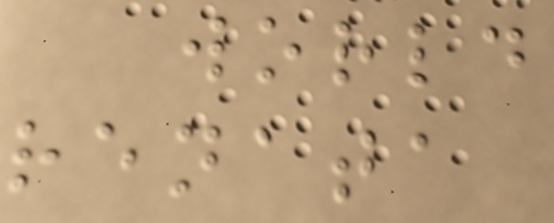world
renata
